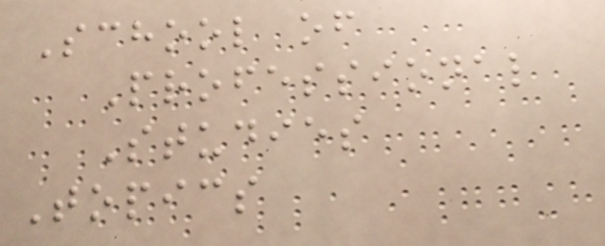School of
Professional
Studies
Topics
